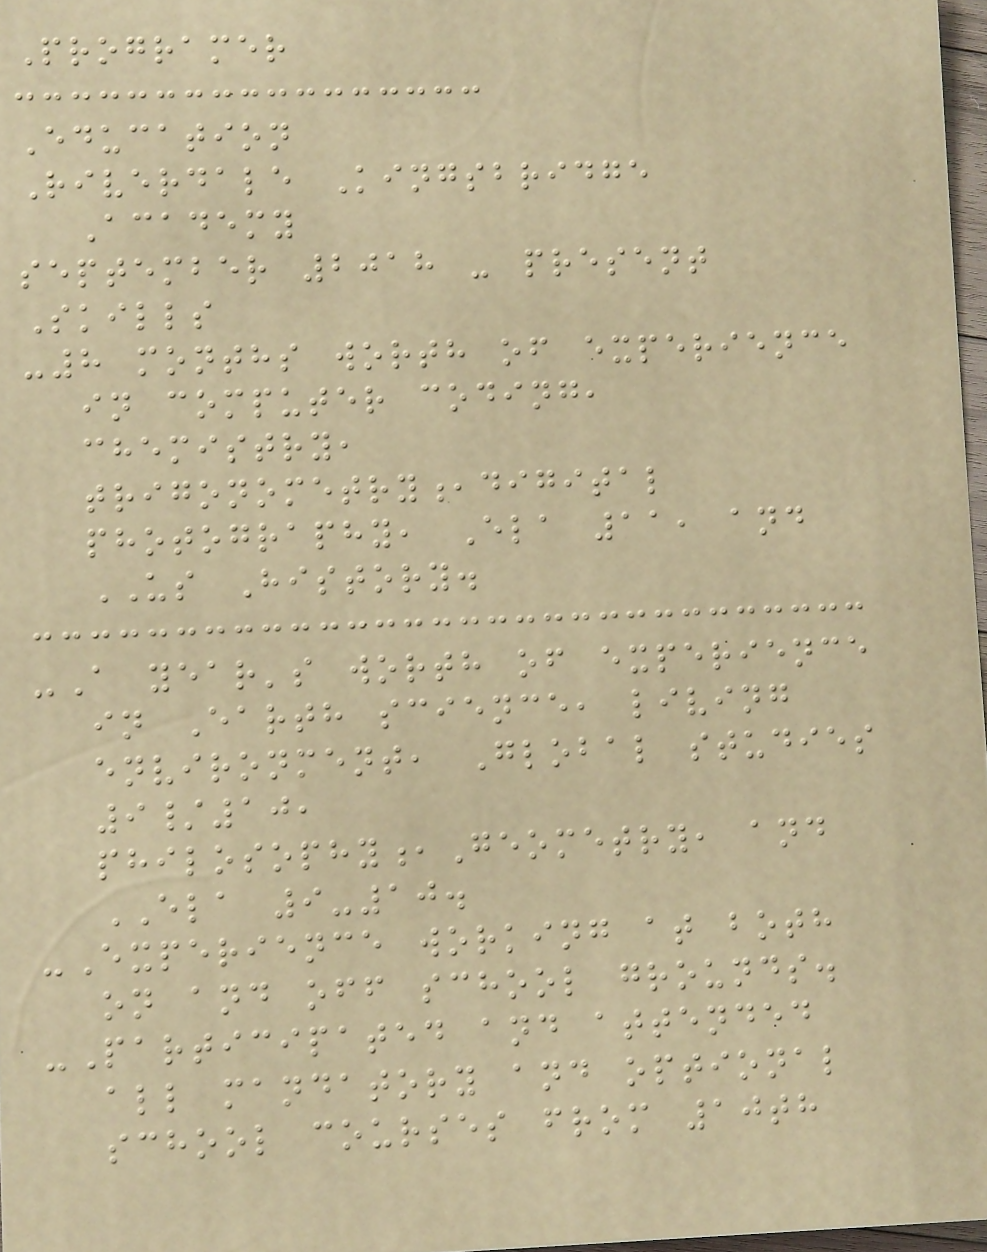Programer
Education
Riverdale Kingsbridge
Academy
september 2018 - present
Skills
-8 months worth of experience
in computer coding,
chemistry,
trigonometry,digital
photography, Ela 11, and
US History.
-A year's worth of experience
in Earth science, living
environment, Global studies
9/10,
philosophy,Geometry, and
ELA 9-10.
-Experience working at both
on and off school grounds.
-Participated and attended
all mandatory and optional
school courses from 10th
